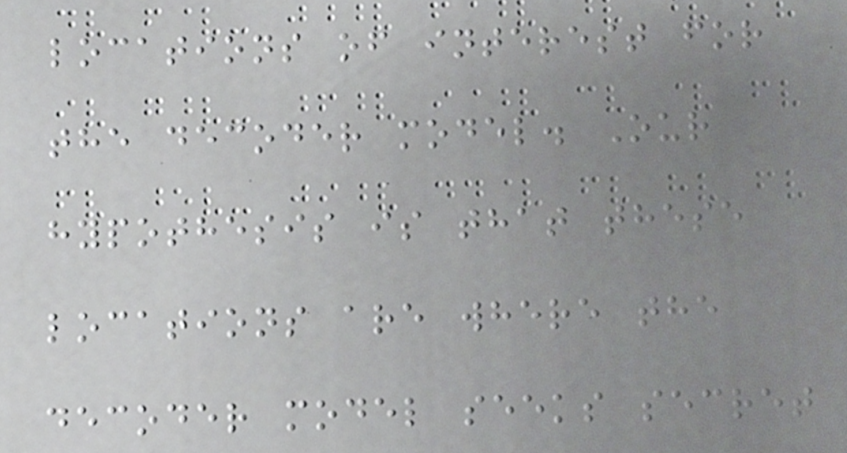locations of interest for
the decoder model. Our
hypothesis is that these
locations are where the
decoder model seeks secret
